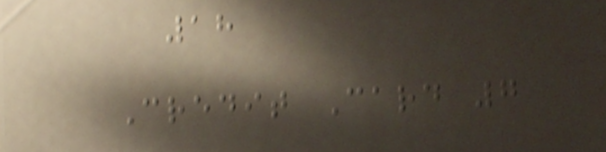18
Credit Card 7
